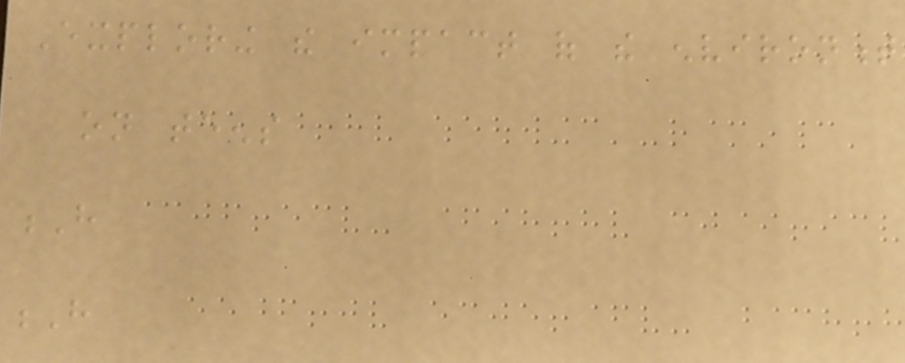Exploring the impact of the environment
on teens
H
H
